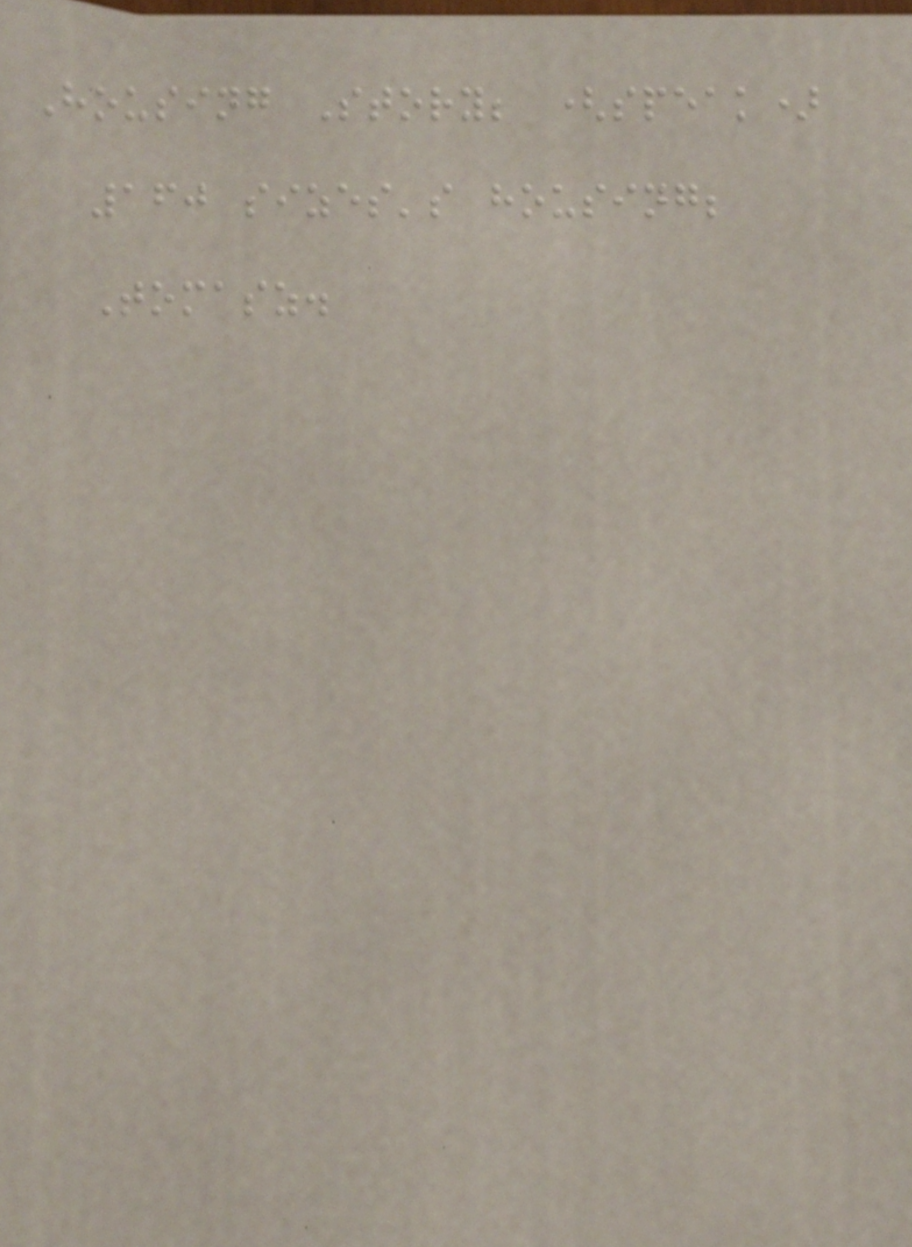Housing Story; (speak)
160 sizes's housing;
Tomasz.
